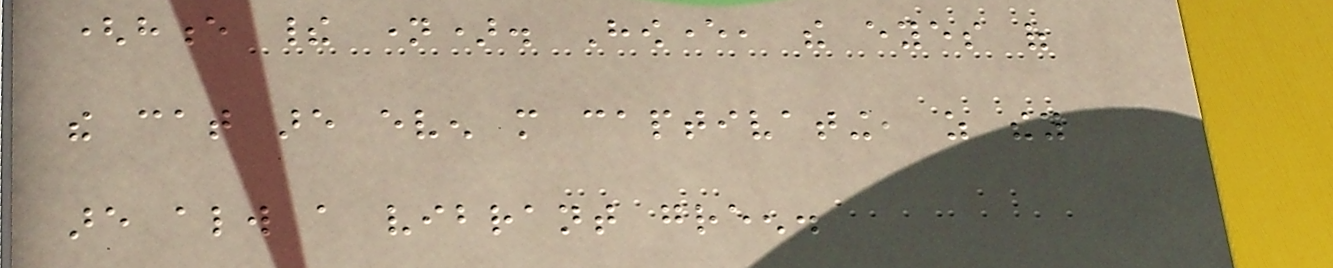(hence their name). However, the eyes of
the cat are even more captivating, as they
are always a vibrant green.
